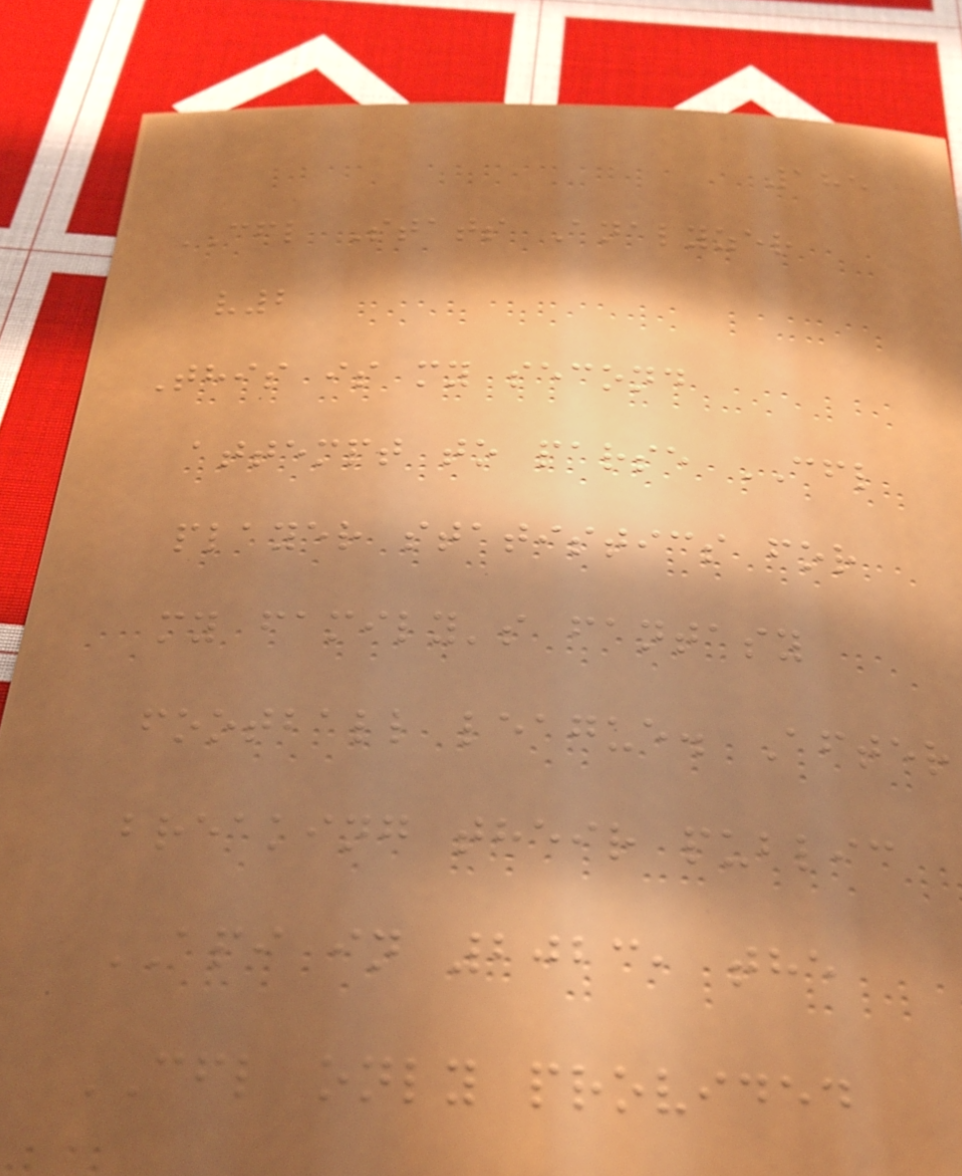185
CFL Stats Analyzer
v2
This is my second
attempt to parse CFL
player statistics for
my family's fantasy
football league. After
breaking their public
API in 2023, the
CFL only provided
